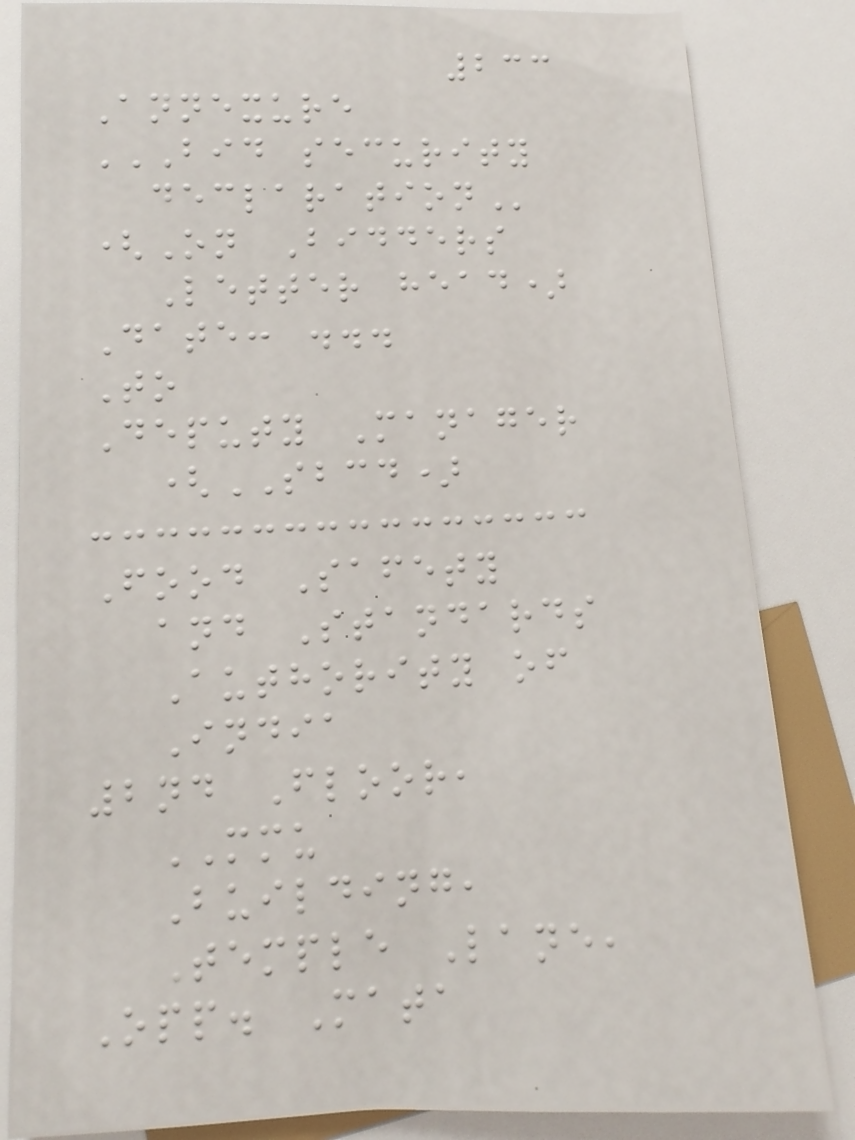233
Annexure
BID SECURITY
DECLARATION
(On Bidders
Letter head)
Date: ...
To
Deputy Manager
(SBCD)
Food Safety
and Standards
Authority of
India
2nd Floor,
MMU
Building,
Temple Lane,
Opp. Mata
